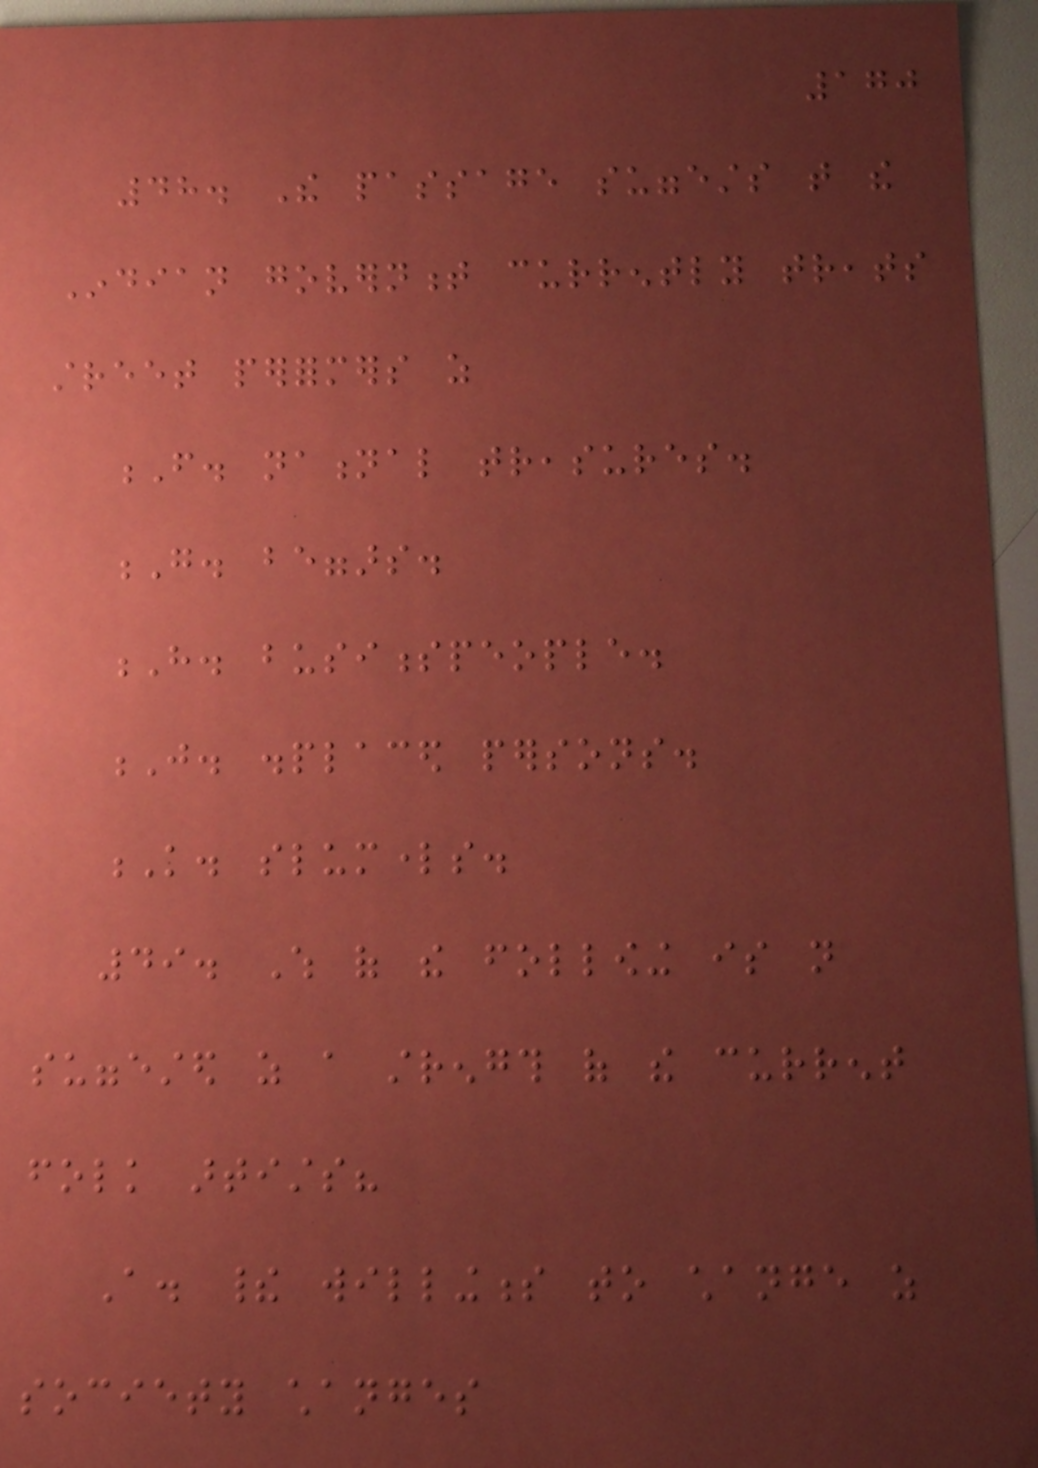170
48. The passage suggests that the
Indian government currently treats
street performers as
F. national treasures.
G. beggars.
H. businesspeople.
J. displaced persons.
K. slumlords.
49. Which of the following is not
suggested as a strength of the current
folk artists?
A. their willingness to change as
society changes
